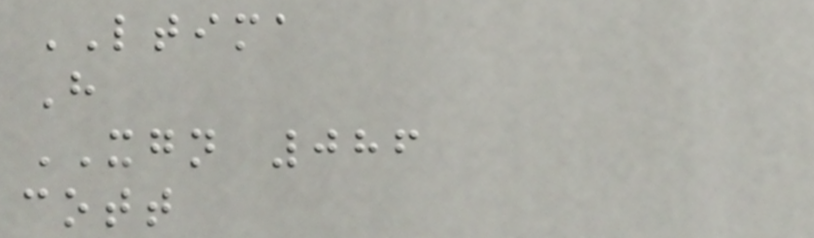LTIMA
H
XGN 086
cott
